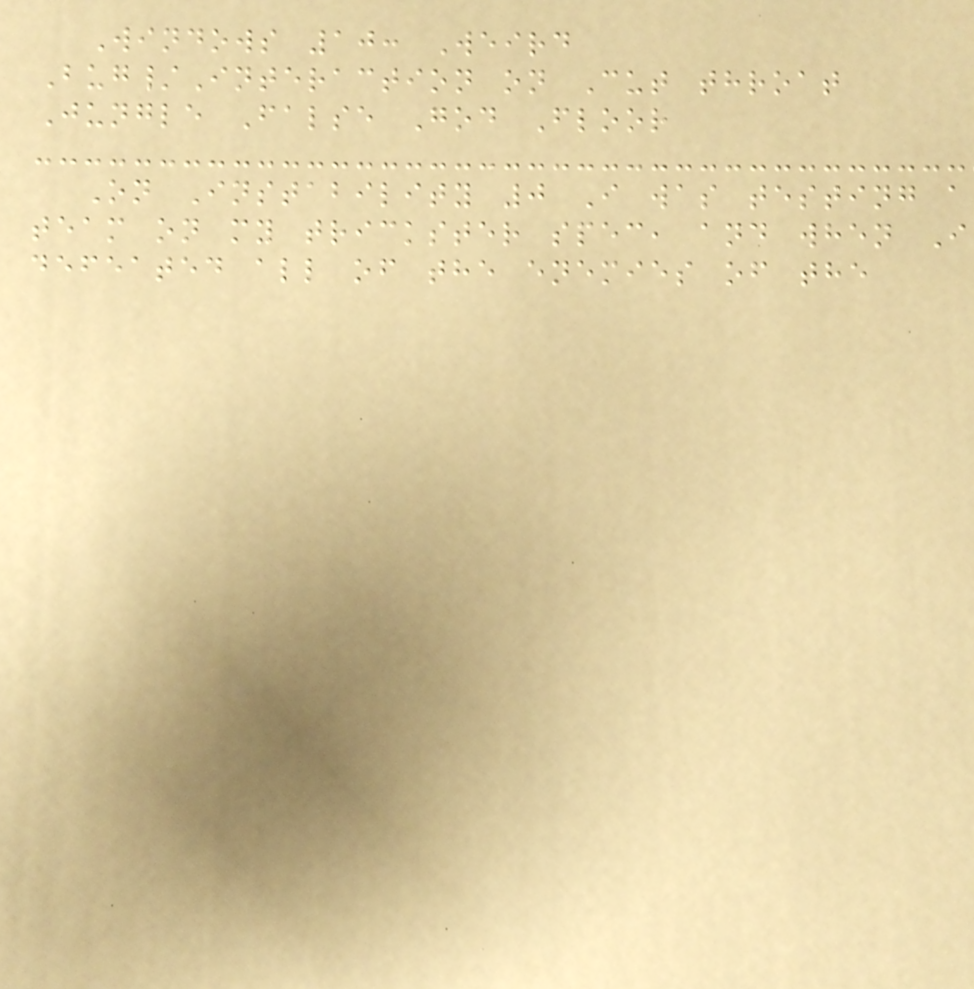Windows 10: Weird
Bug/Interaction on Cut throat
Jungle False God Floor
On Instability 0 I was testing a
team on my trickster spec, and when I
defeated all of the enemies of the
